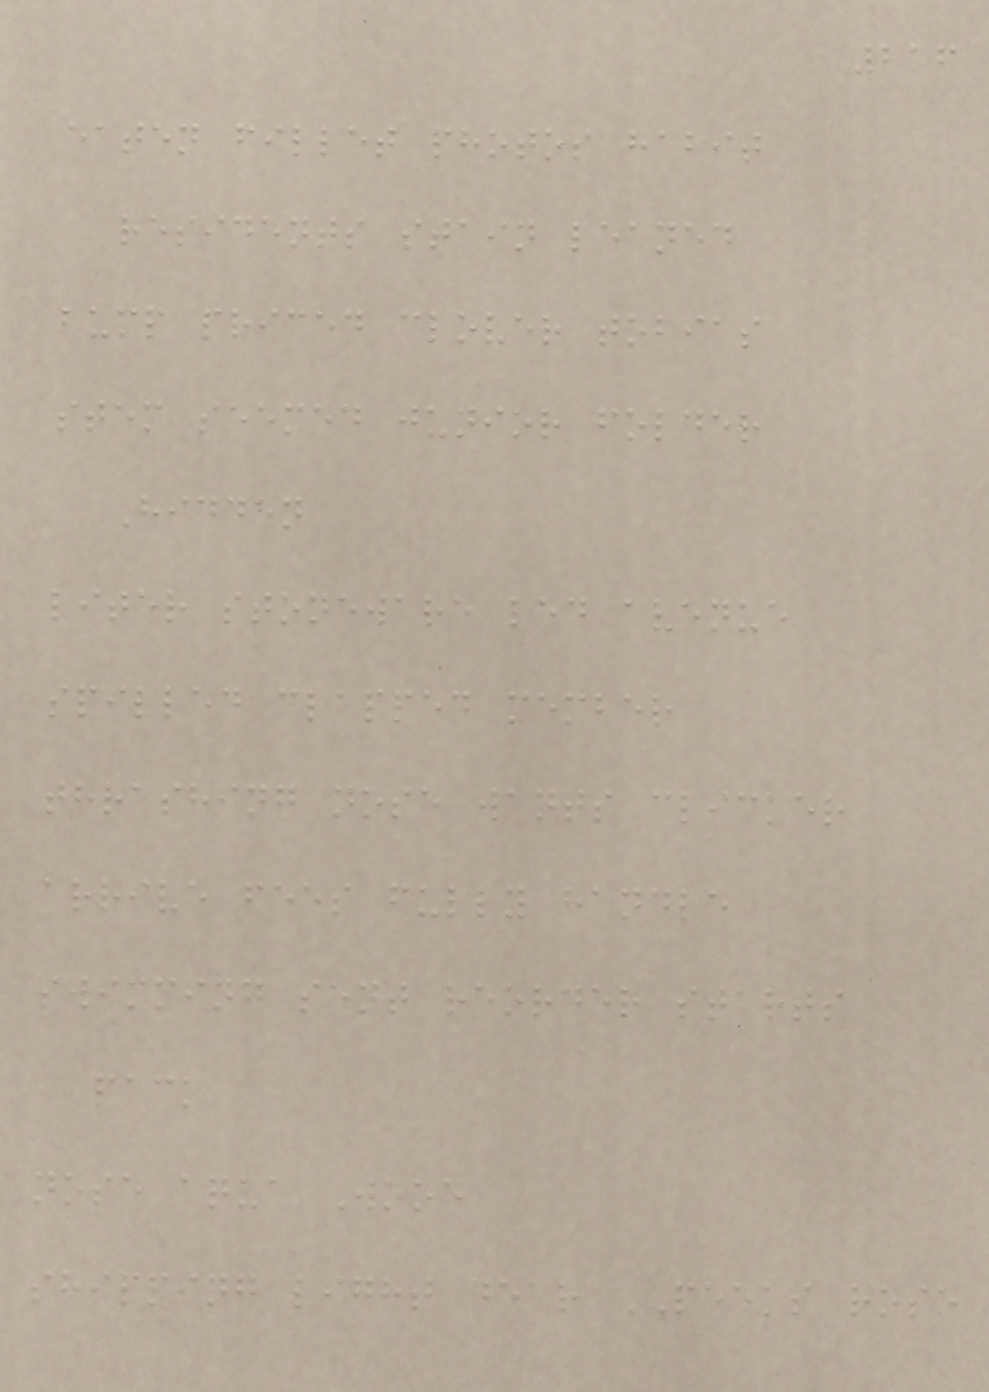216
eaten fillet photos habit
residents stain leaned
bump priced clover tobias
stem seemed junior folder
Hidden
liter stoneware led avenue
spilled clapped member
thrashing nose wants clicker
arrive fees fully handle
swimming sent reorder starts
pack
nose aqua Wood
shipping light dear PEEKS rose
